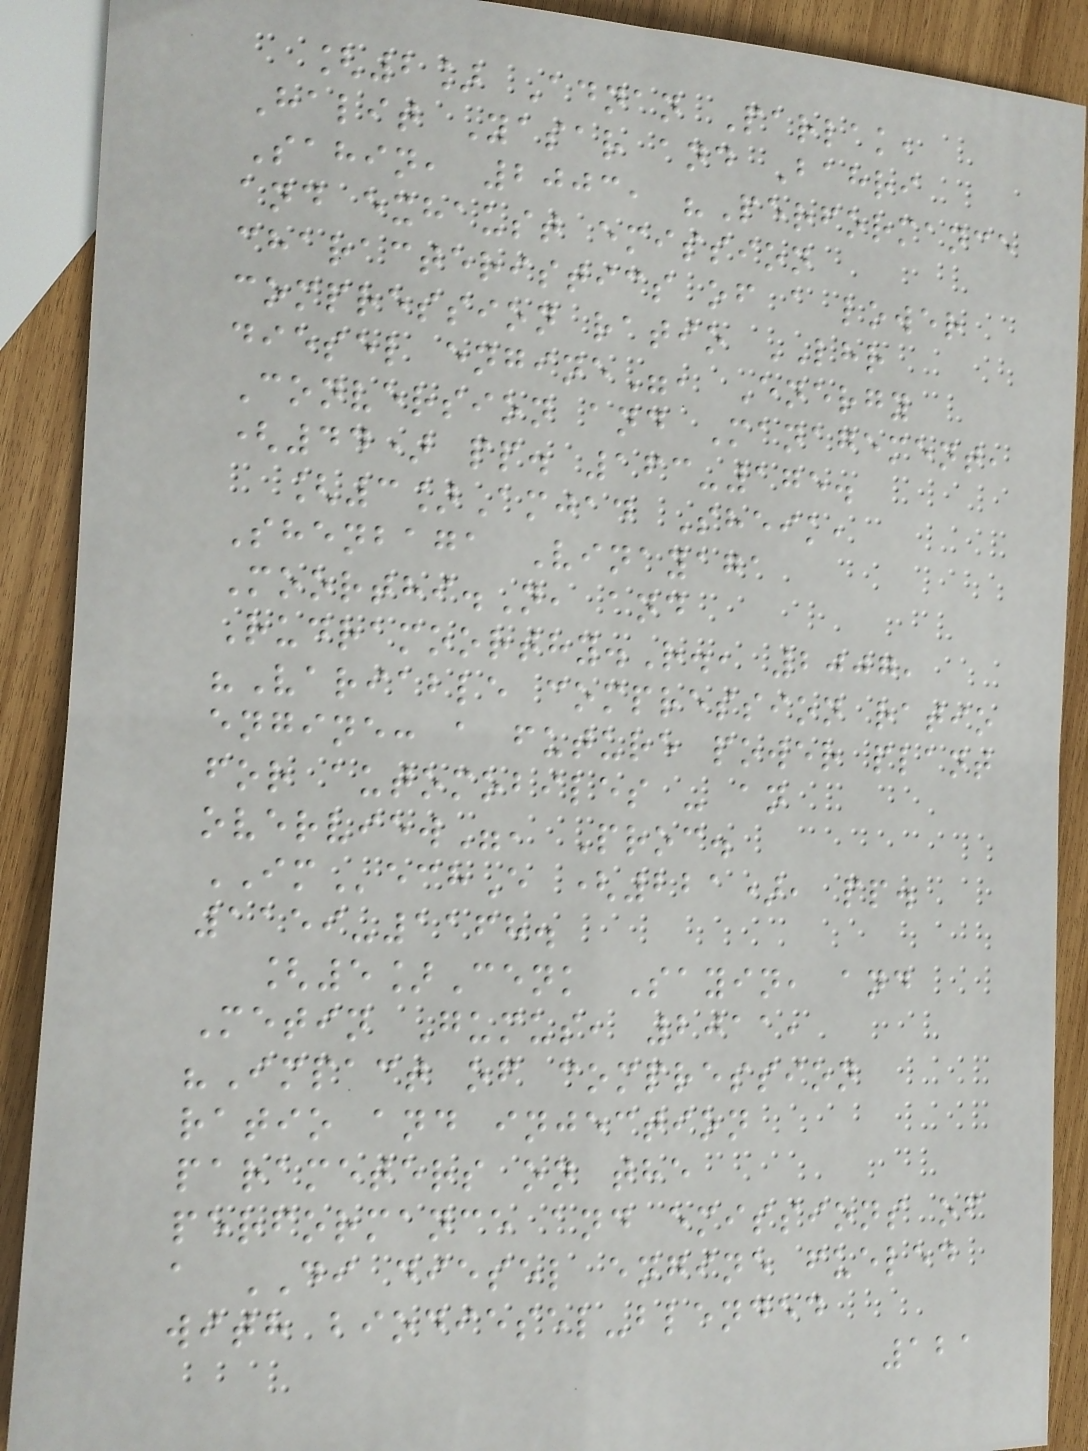[2] Adnan Parlak,
Halit Yasar and Bahri
Sahin, 2003, "Performance
and exhaust emission
characteristics of a lower
compression ratio LHR
diesel engine", Energy
Conversion and Management,
(44) pp. 163-175.
[3]Amjad Sheik,
Shenbaga Vinayaga
Moorthi.N, and
Rudramoorthy.R., 2007,
"Variable compression ratio
engine: a future power plant
for automobiles - an
overview", Proc.
IMechE (221), pp.
1159-1168.
[5]Cenk Sayin, and
Metin Gumus, 2011,
"Impact of compression
ratio and injection
parameters on the
performance and emissions of
a DI diesel engine fueled
with biodiesel-blended
121
